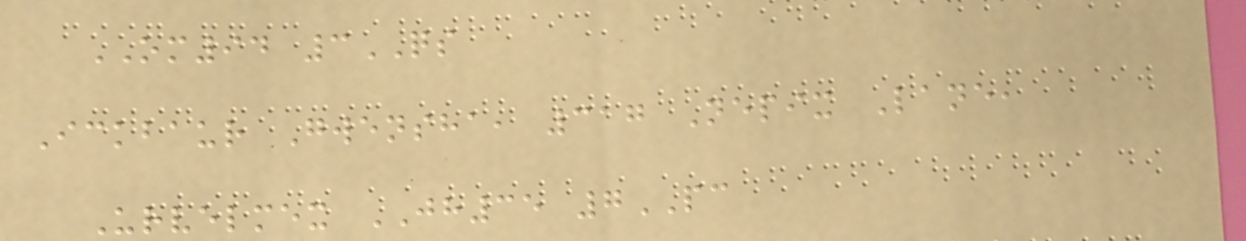OM94 3QS
Ickbaur Gwensha, 317 Nepix Lane,
Urvelmex JH35 7PC
